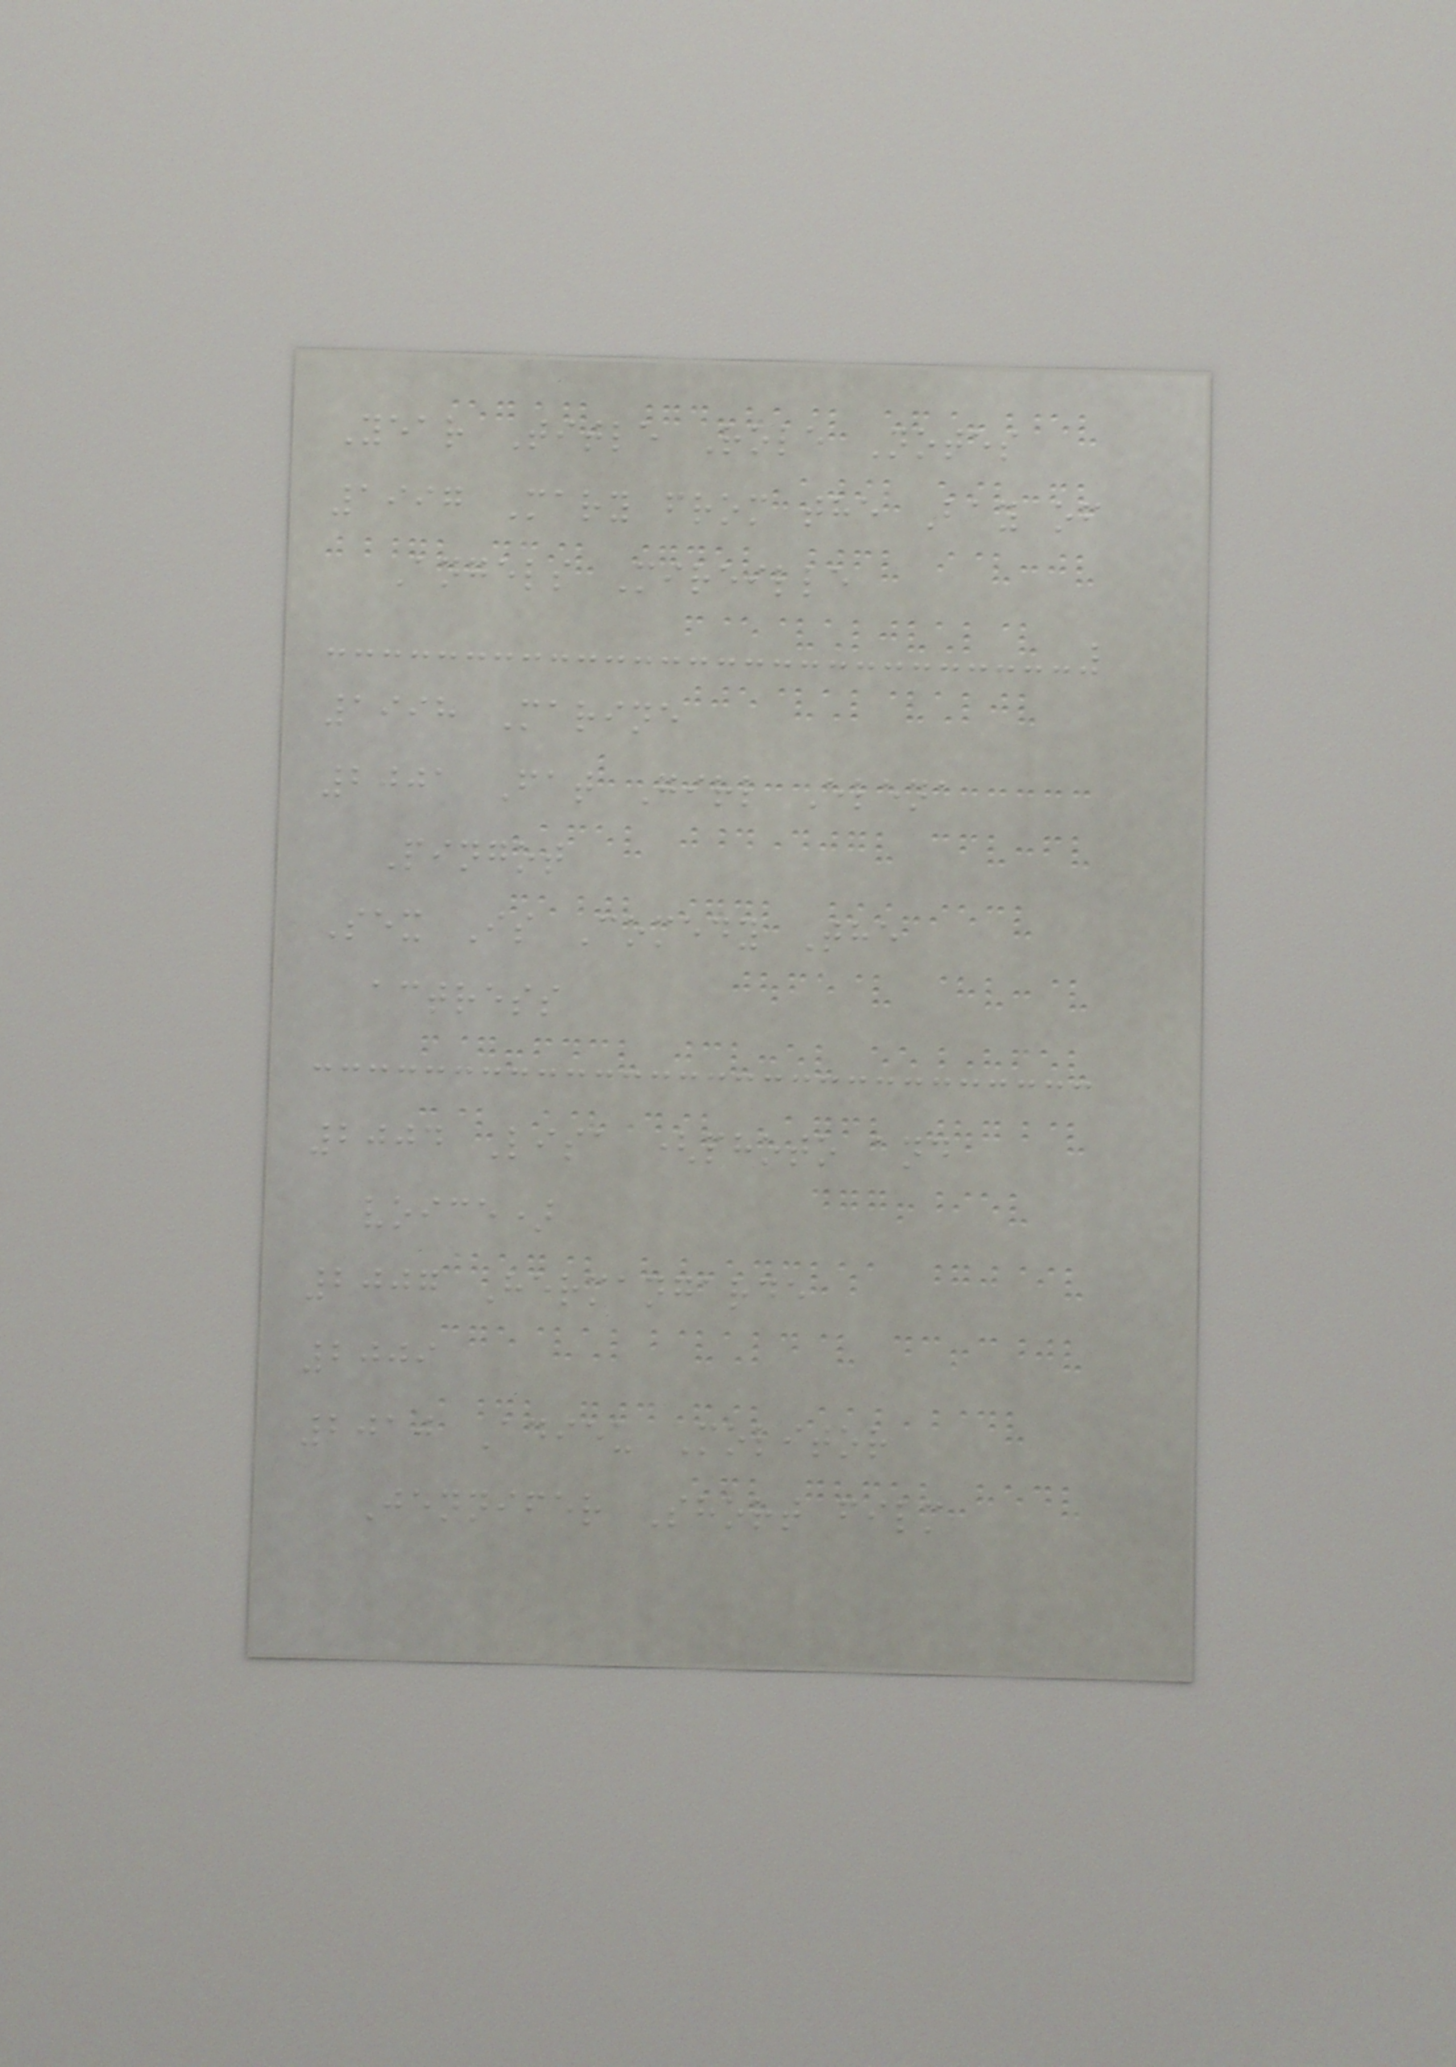Year Title Role Notes
1997 Mary from the Bay of
Angels Mireille
1998 Marine
2001 Fat Girl Elena
Pingot
Sex Is Comedy The
actress
2004 Lisa (photo and
voice)
2007 Hermangarde
2009
2010 Adieu Molitor
Jennifer Short film
